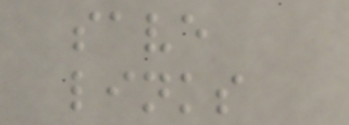save
links
